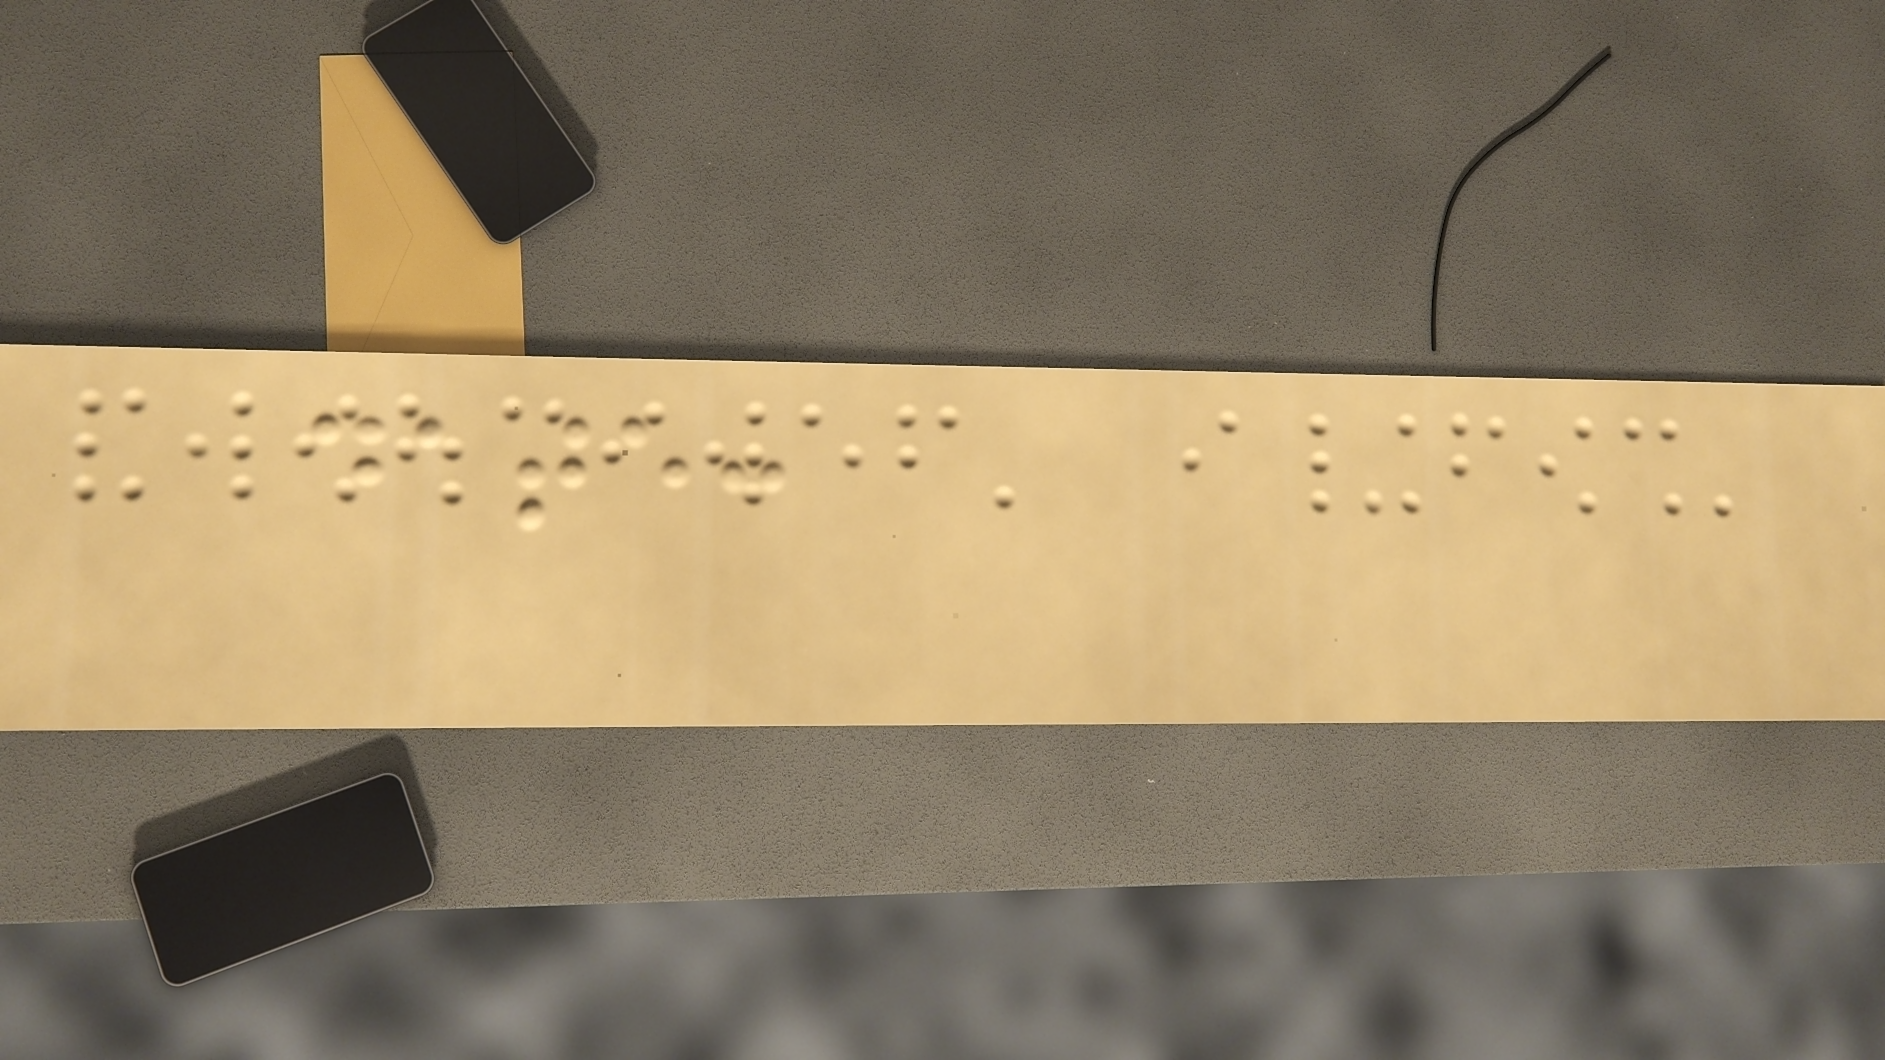date:
